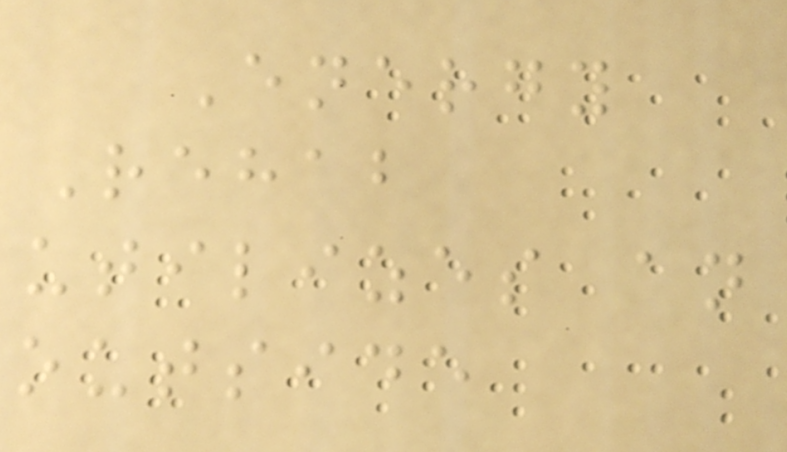Energy
Rehab
utilizes an
outside
